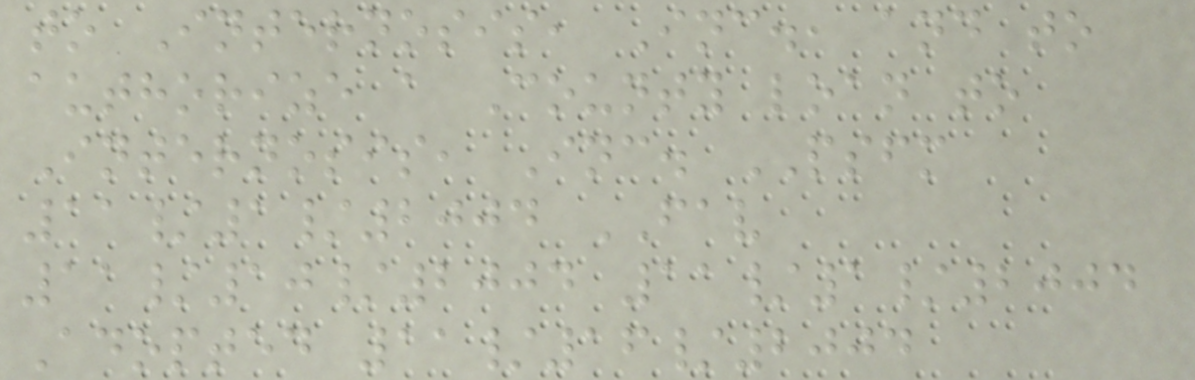to Internosis, Inc., and to
authorize a County loan to
Internosis, Inc. PSFM
11/1/2004 FAV
11/10/2004 11/1/2004
Adopted 11/16/2004
